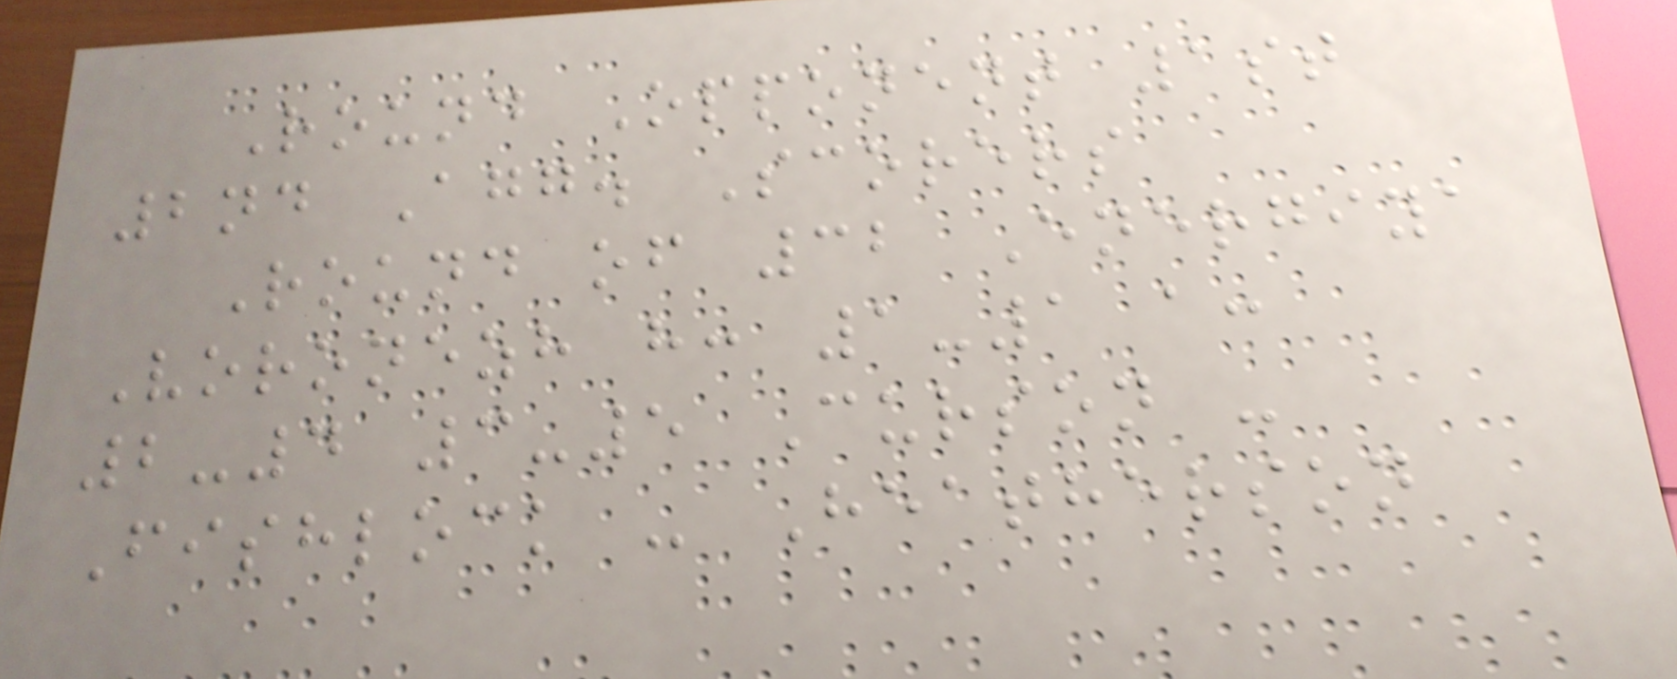Round Opponent 1st
2nd Agg. Scorers
Round of 32 Energiya
Voronezh h: 1-1 a:
2-4 3-5 Curson -
Fishlock - Heatherson
